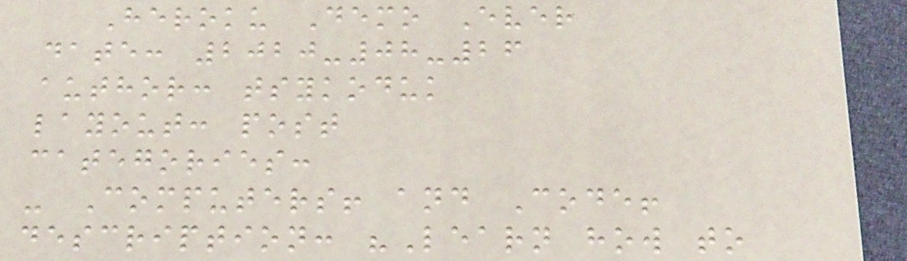Heroku Demo Ever
date: 2020-08-26
author: tsykoduk
layout: post
categories:
- Computers! and Code!
description: "Learn how to
